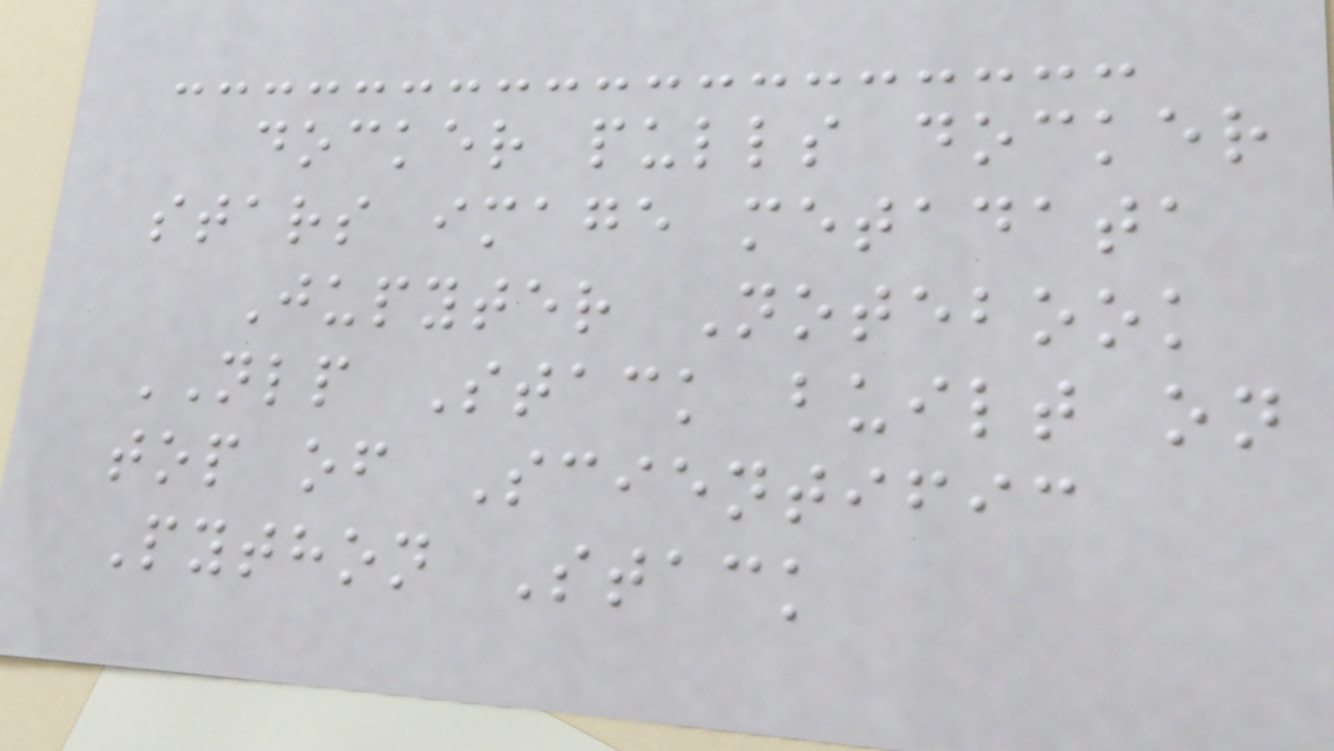docker pulls docker
stars image metadata
Jupyter Notebook
NLP Stack built on
top of Scientific
Python Stack
